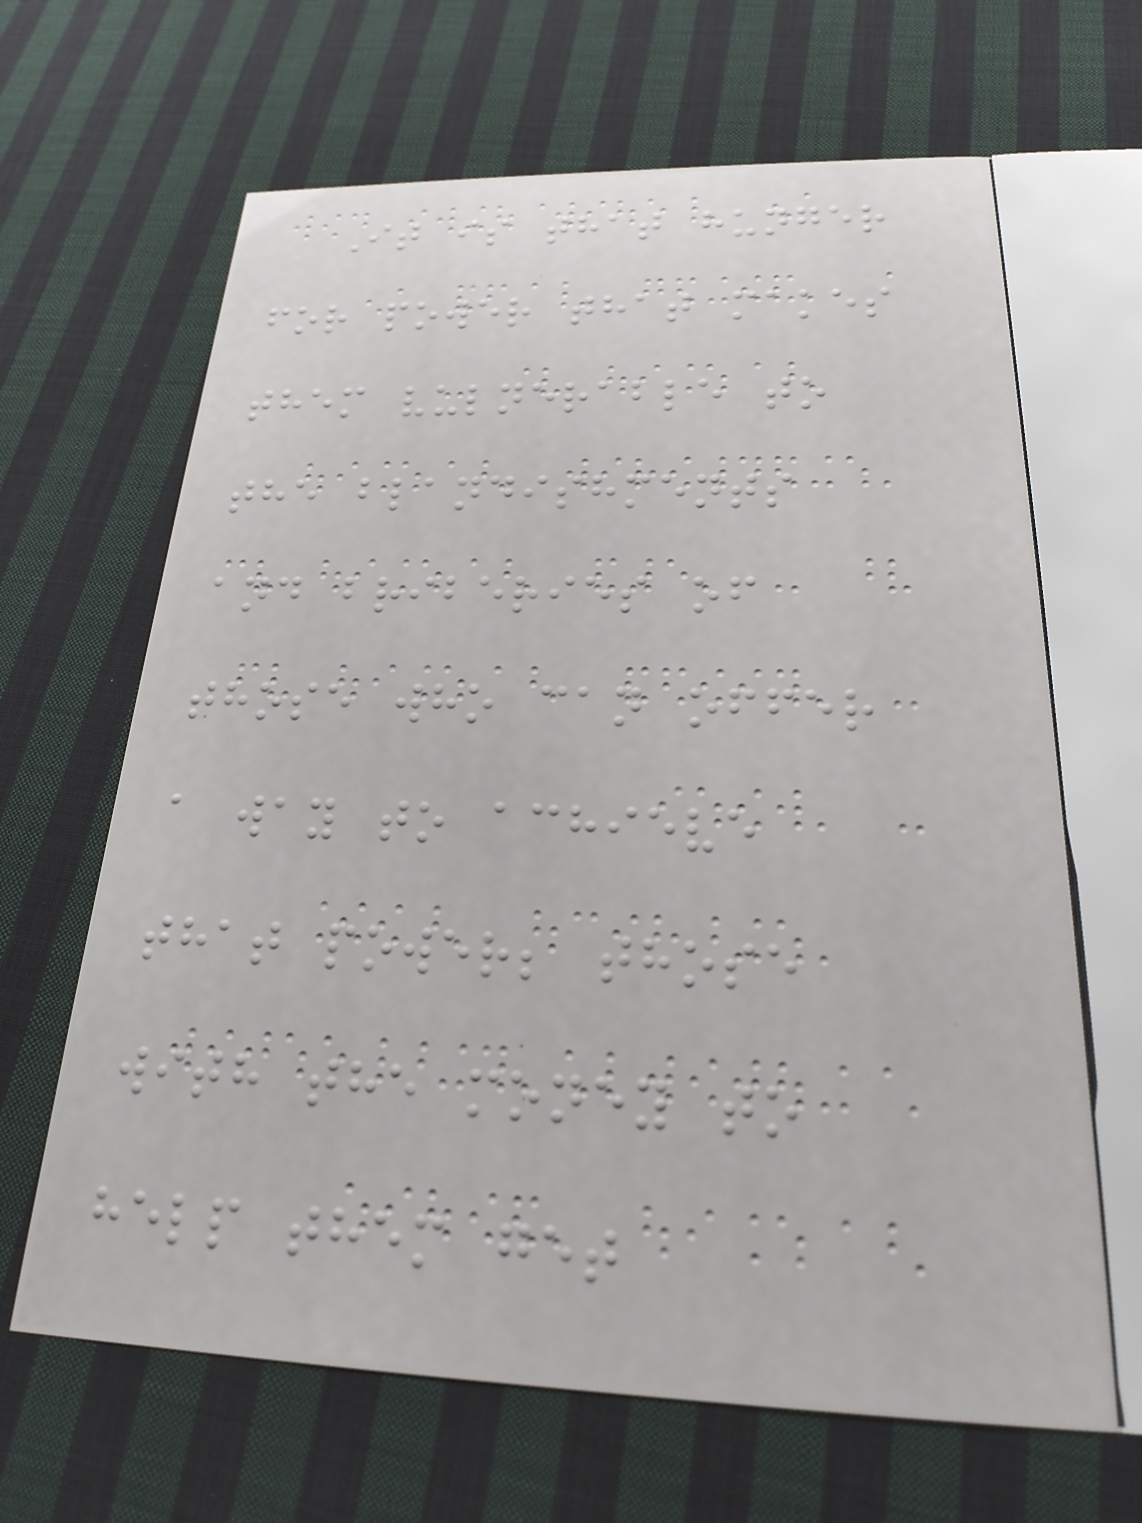It is that hunger
for power that makes
them vulnerable to
the blandishments
and briberies of
those who can offer
a way to achieve
that power; those
with the money to
help them get
